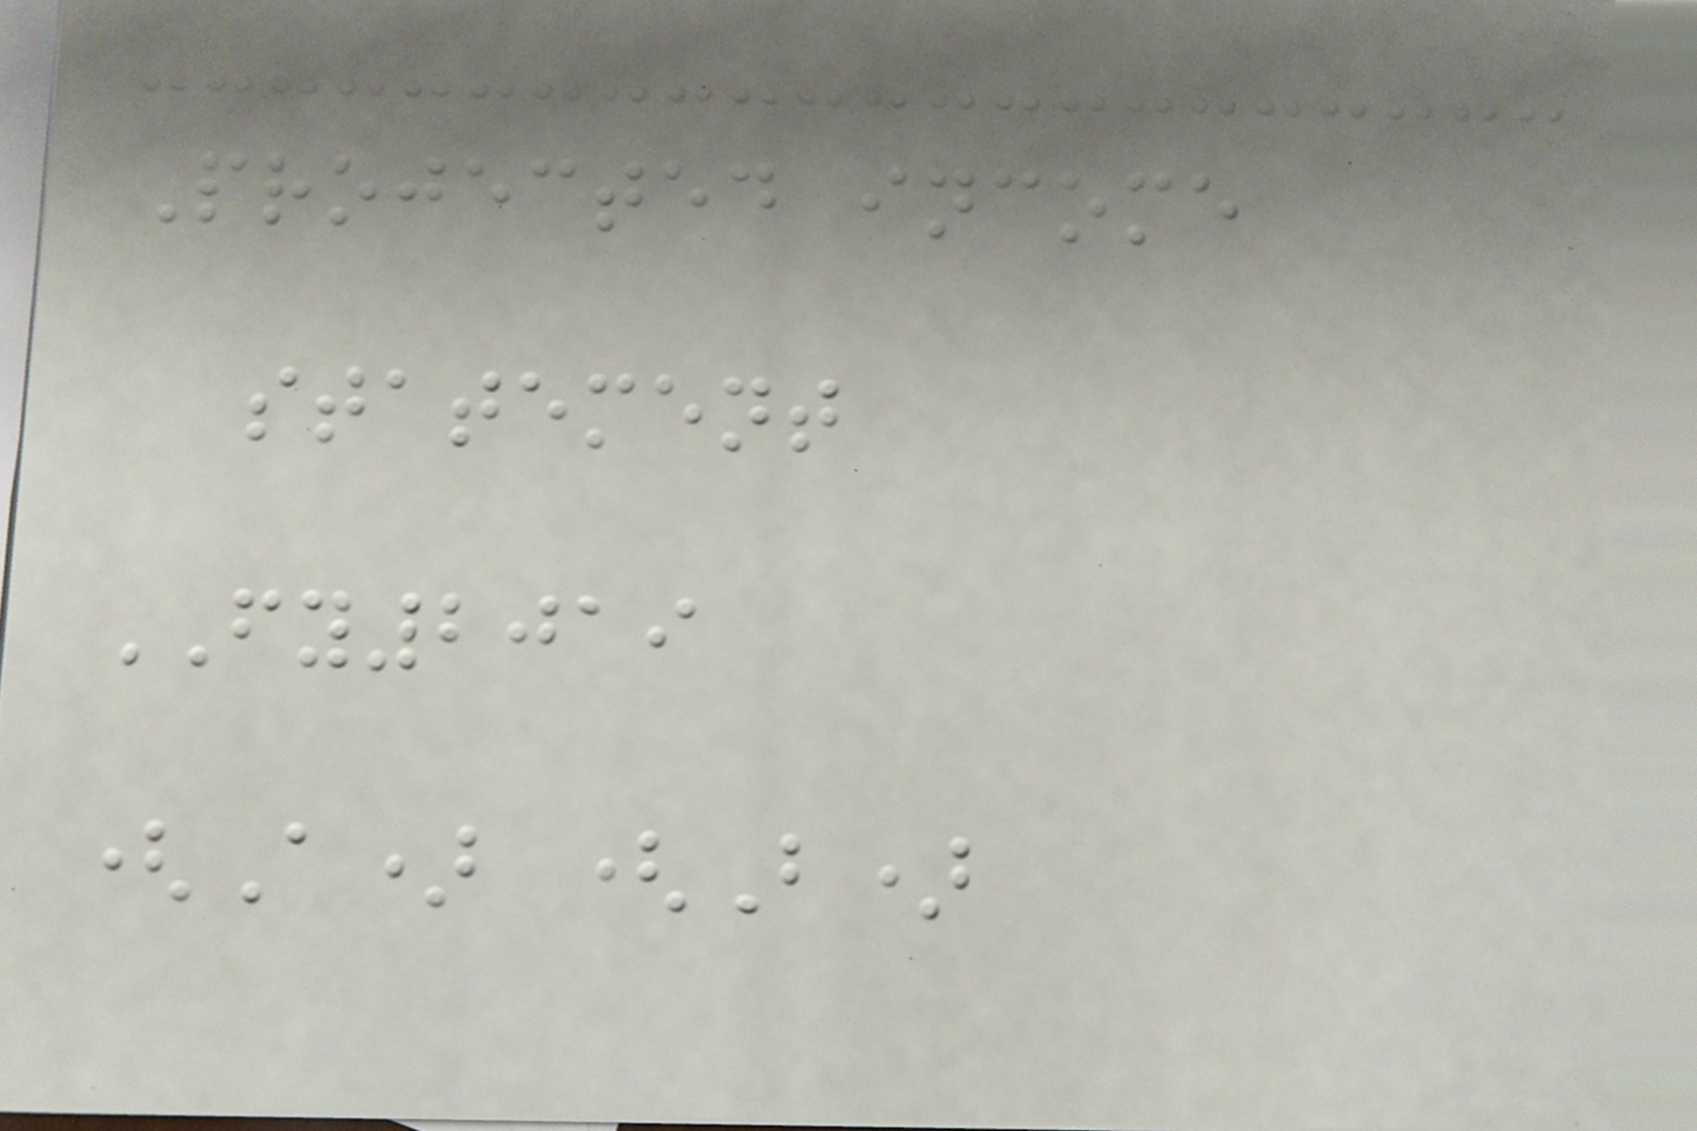Projected income
statement
FY2019
(A) (B)
